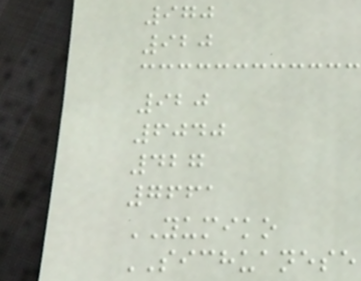970
920
920
6040
427
7661
YUMIKO
SICHUANESE
